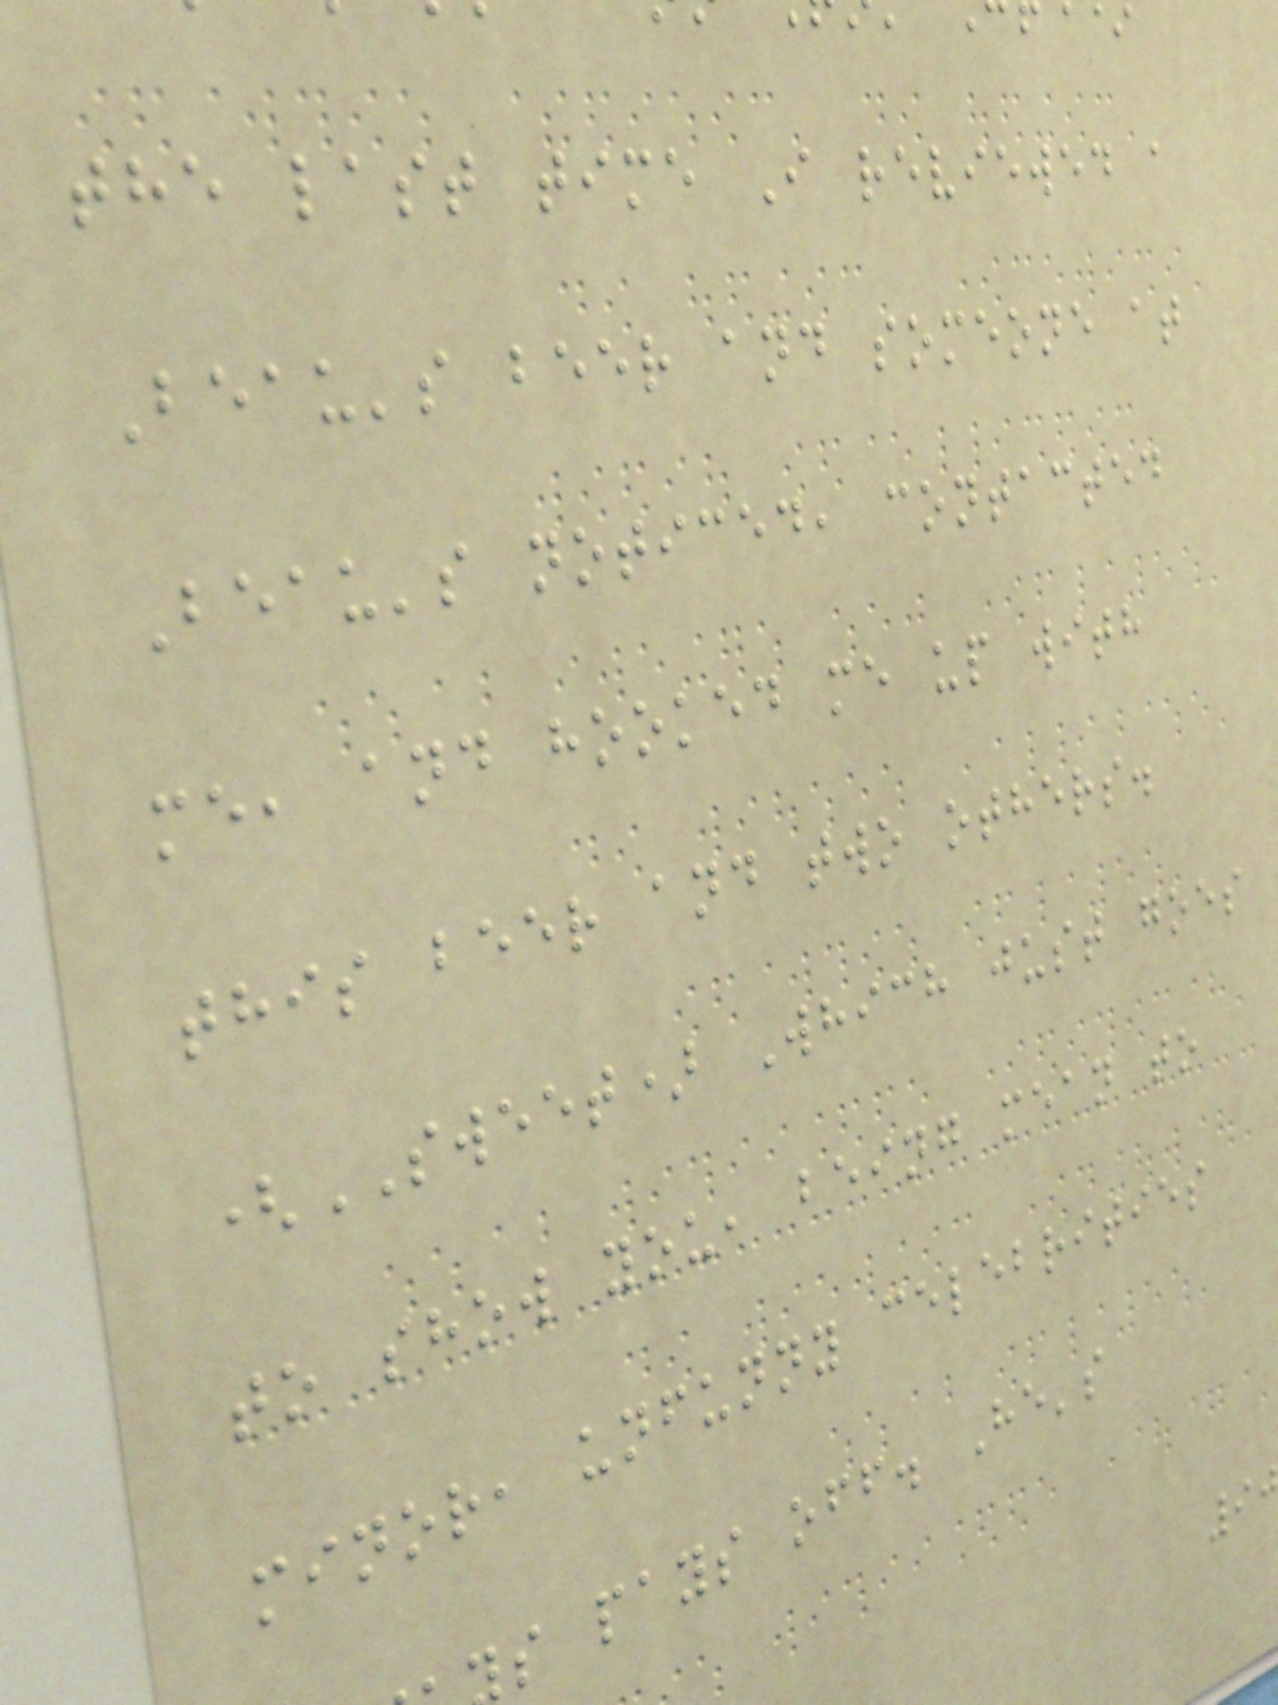the last time I reviewed a
Beau's beer and someone at
Beau's noticed, contacted
me, and hooked me up with
this beer and two others.
(SWEET) Which just goes
to show you, being mean to
minor, unfunny celebrities
s pays off. He's
